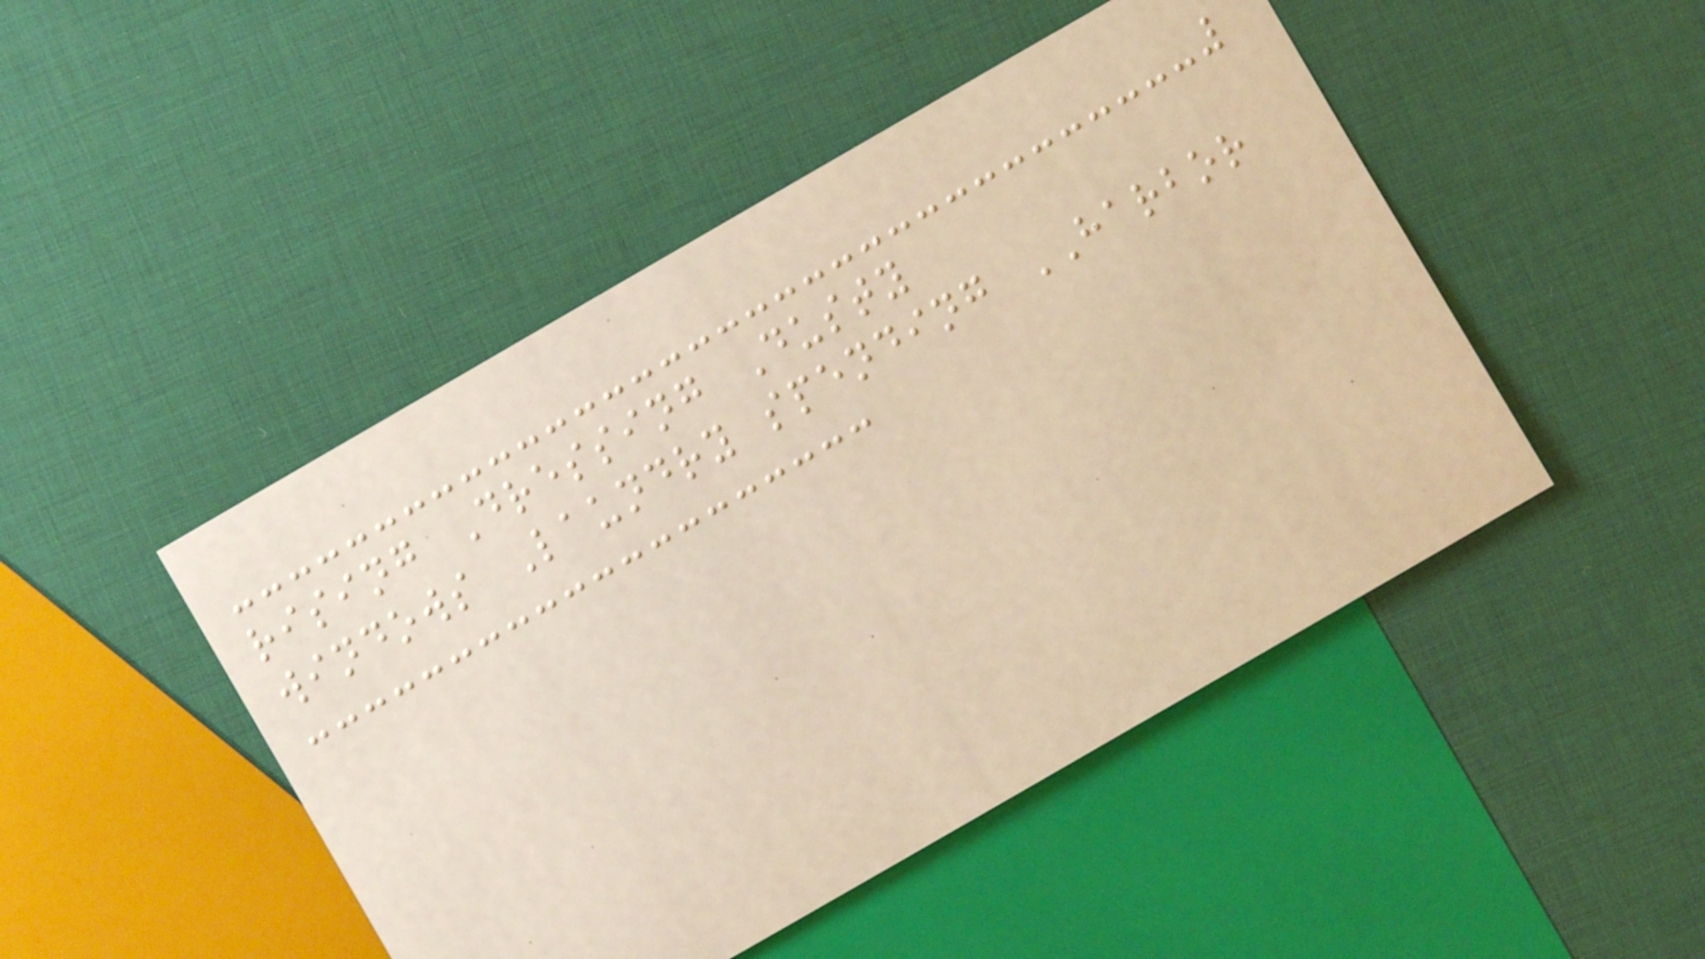rising Dressing Dusty
windows Laundry spending HARBOR
